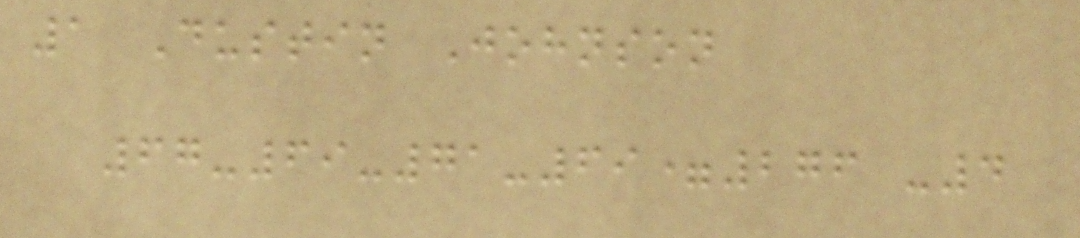1 Dustin Johnson
67-69-71-69=276 -4
